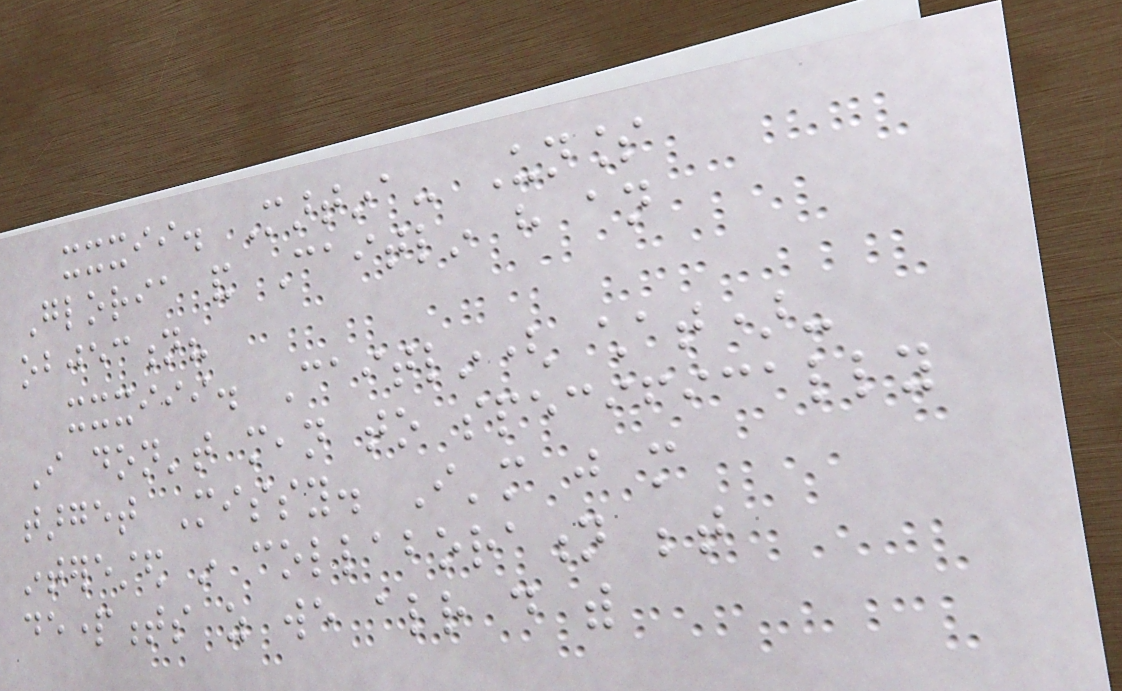xxxii. Martina- Unless
Gloria and Caitlin have an
objection?
xxxiii. Caitlin( chat)-
I don't mean to specifically
target Missy. I'm just more
interested in collaboration between
departments as we already do with
